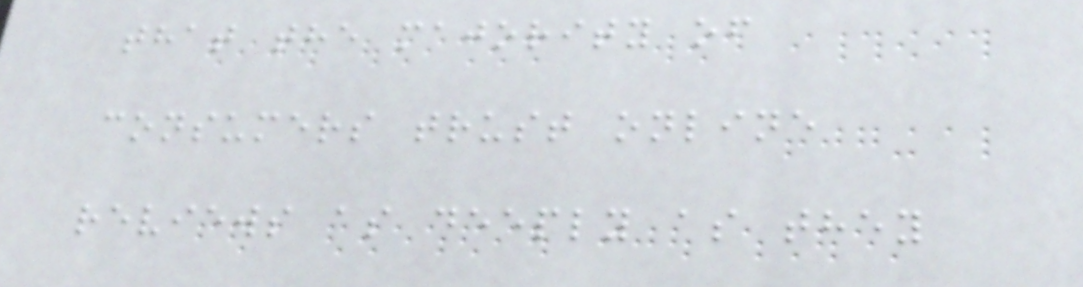that the majority of
consumers trust online
reviews as deeply as they
